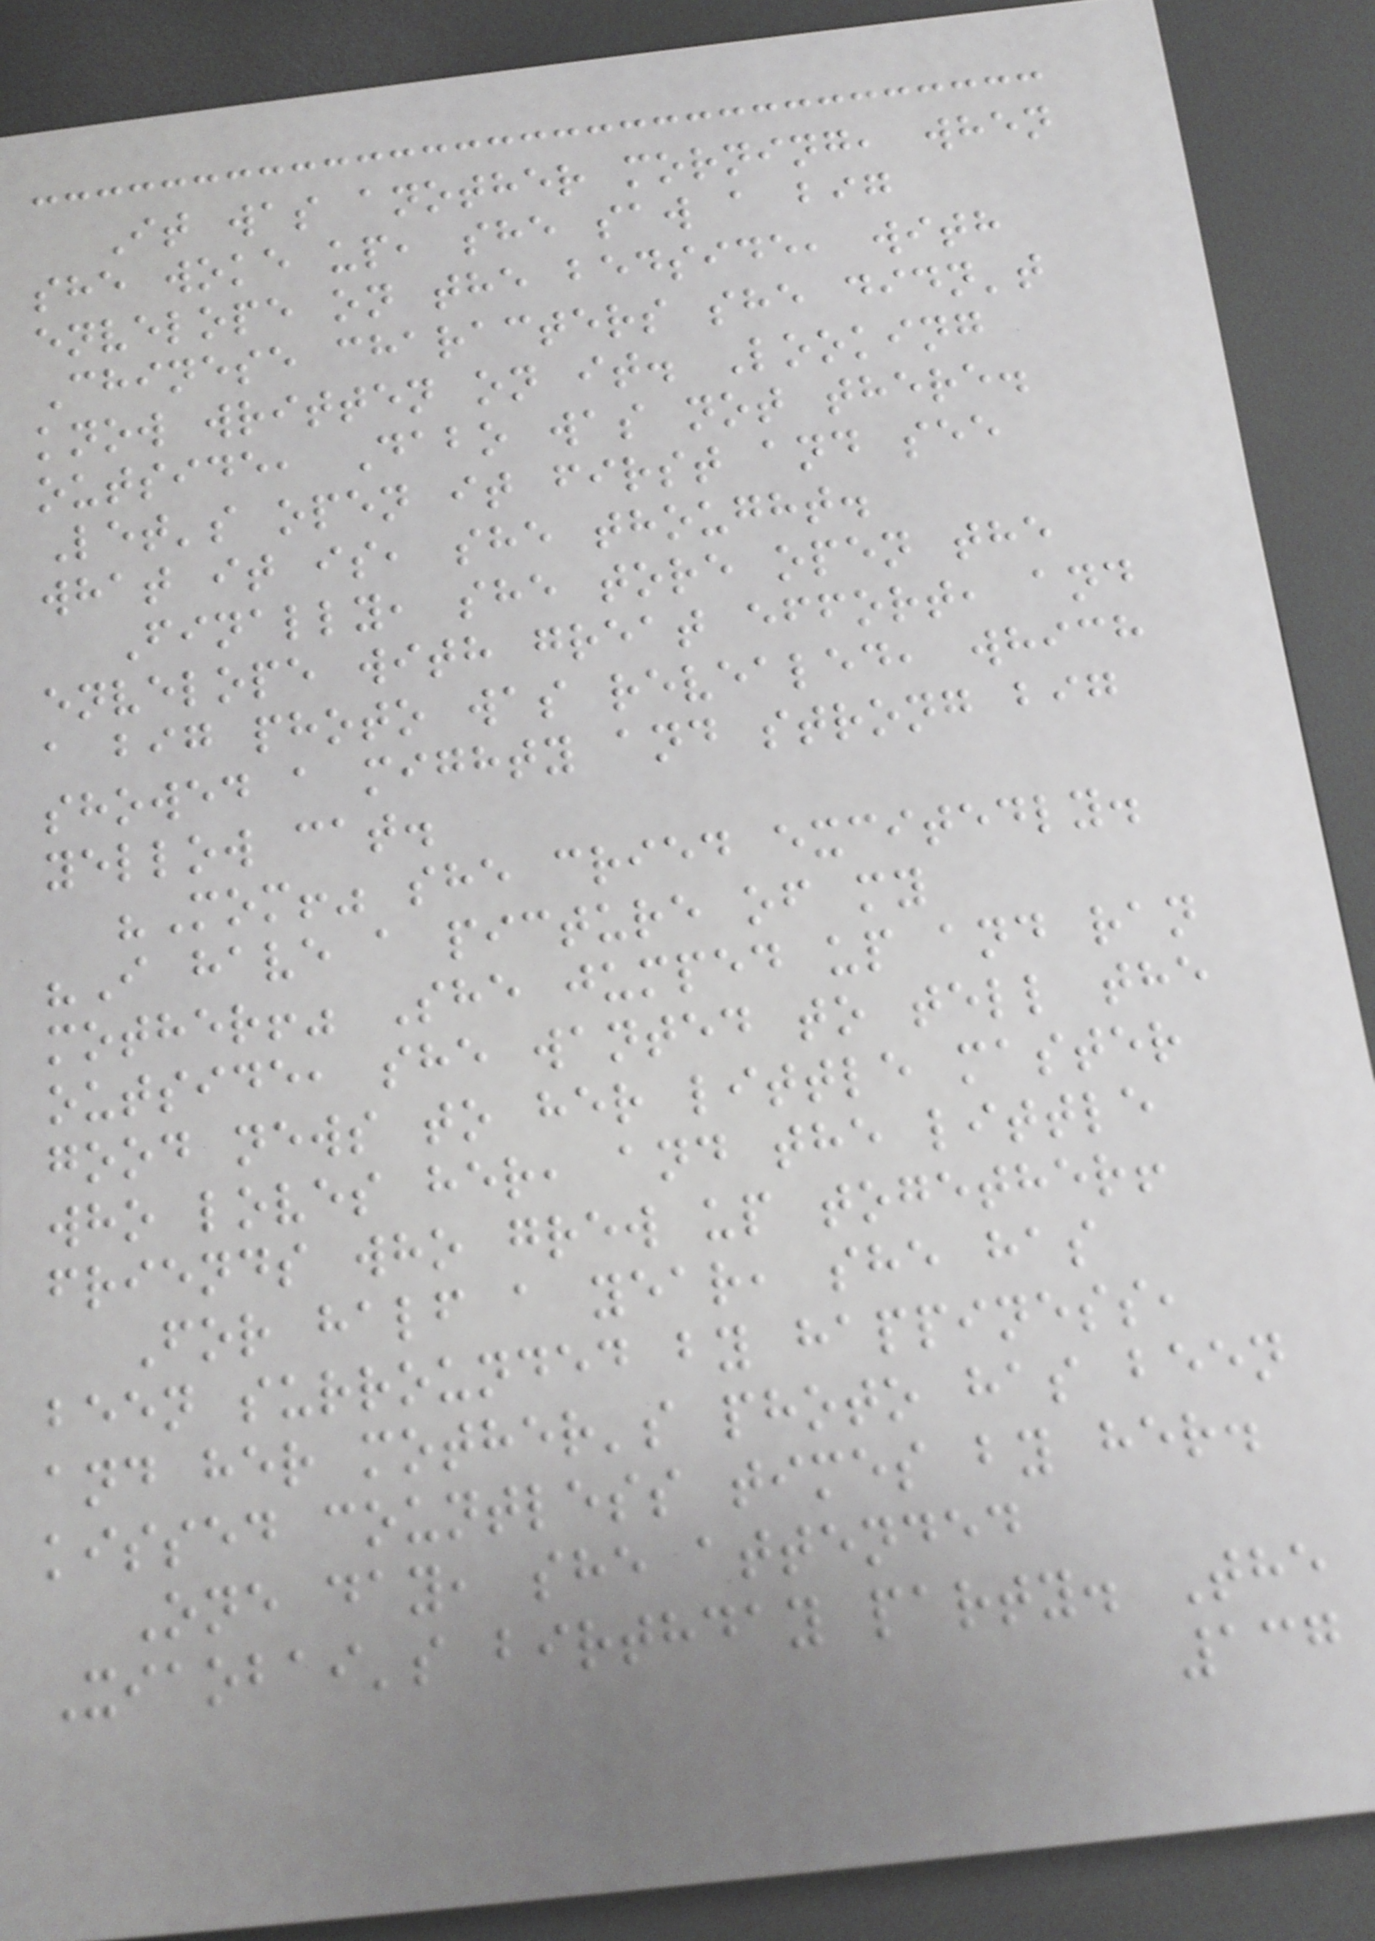It was another morning, when
she woke up, she saw a big
envelope on the bedside, with
Chinese characters she didn't
know written on it. Looking
outside, Dabo was not there.
Let's open it first and see
what it is, she thought.
Finally, she tore open the
envelope with great effort, and
a big photo was revealed, which
showed a mighty and strong big
yellow cat.
"Mom!" she cried excitedly.
"I have a picture of my
mother!" She jumped up and ran
outside, she wanted to tell the
good news to her little master
who loves her, and the little
friends who grew up together!
For half a year, she has
been surrounded by happiness,
and her mother's photo has been
kissed countless times by her.
One day, she attended
Xiaobai's birthday party. The
137
